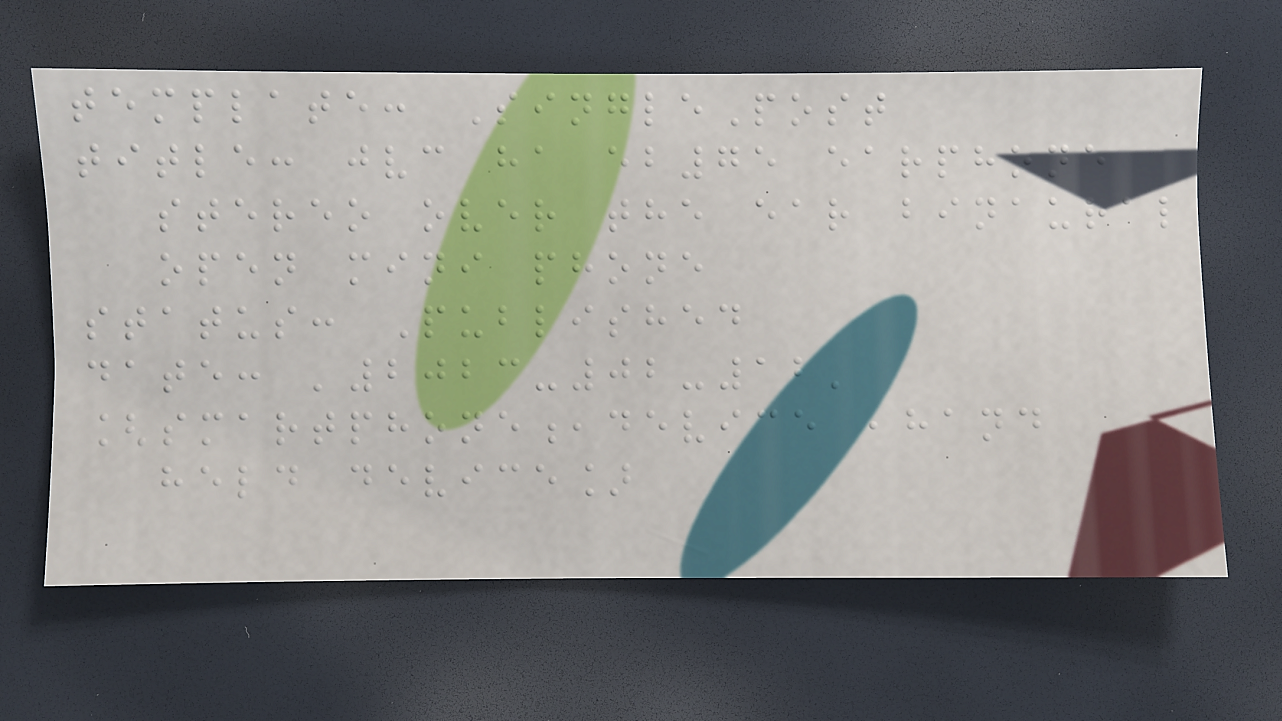template: SinglePost
title: jvc ha eb75 earphone
stereo over the ear binaural
open mini phone
status: Published
date: '2023-02-12'
[smartphone,device ,hand
held device]
